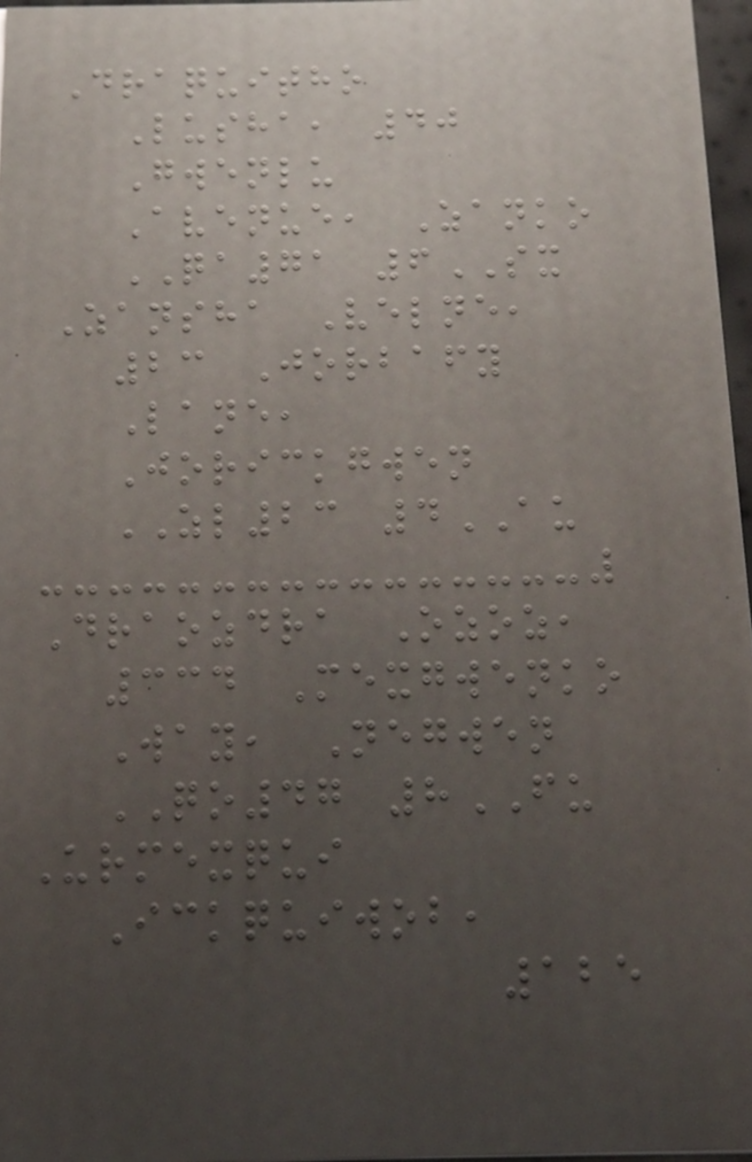Draquitho
Lusha, 40
Gwenlu
Avenue, Zanko
QA71 6SX
Zansha Velne,
23 Jorbafy
Lane,
Jorickgwen
ZL23 4AU
Draozdra Ozoz,
334 Mexgwenko
Way, Negwen
QO47 8FU
Urmexqui
Ickquiwob,
125
